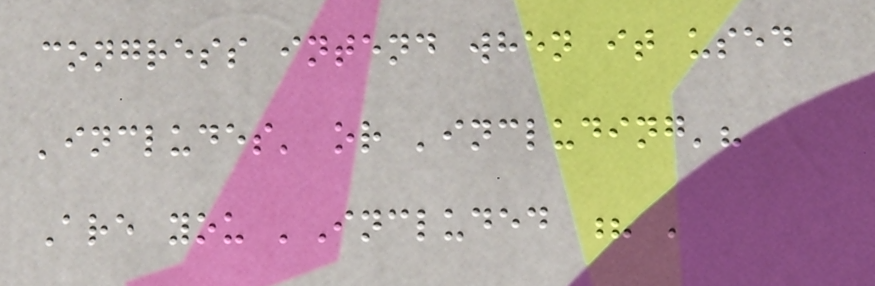congress intend when it used
'includes' or 'including'?
Are you 'Included ? '
